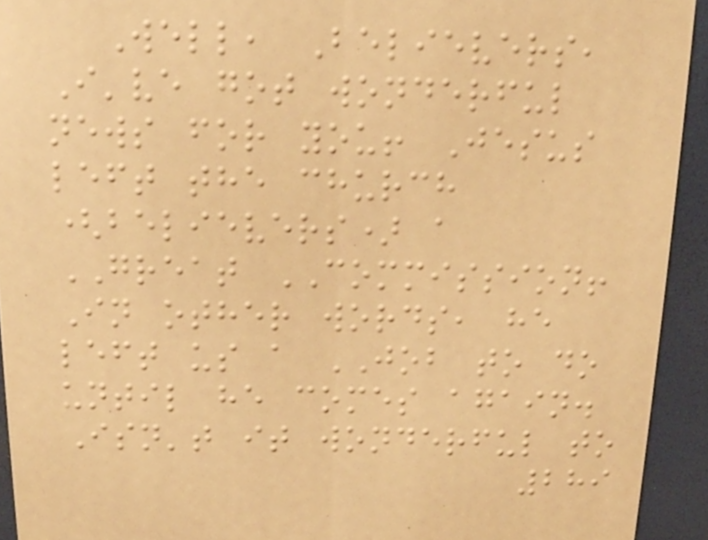Well, Believers,
I've got wonderful
news for you! Jesus
left the church
(believers) a
GREAT COMMISSION!
In other words, he
left us a JOB to do
until he comes again.
Isn't it wonderful to
289
